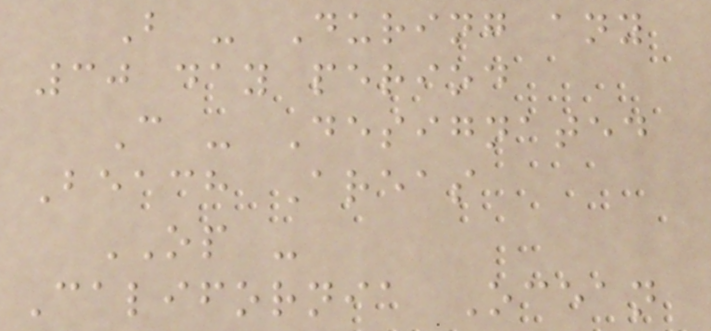B - During any
30 day period
C - Designated
Beach Areas
OP -
California Ocean
